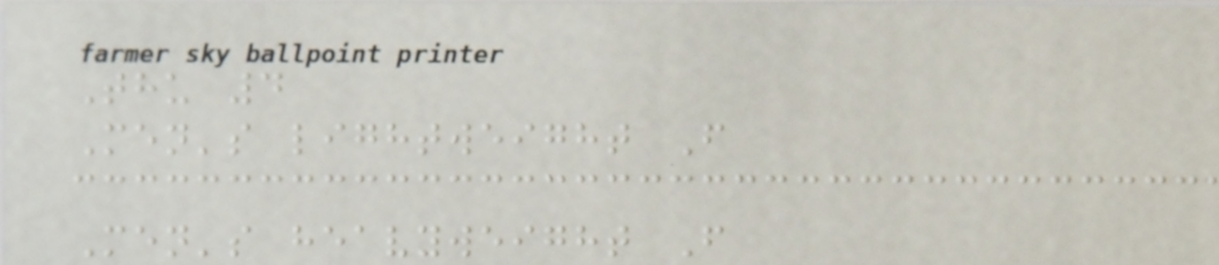Thu 4
Men's lightweight F
Men's heavyweight F
